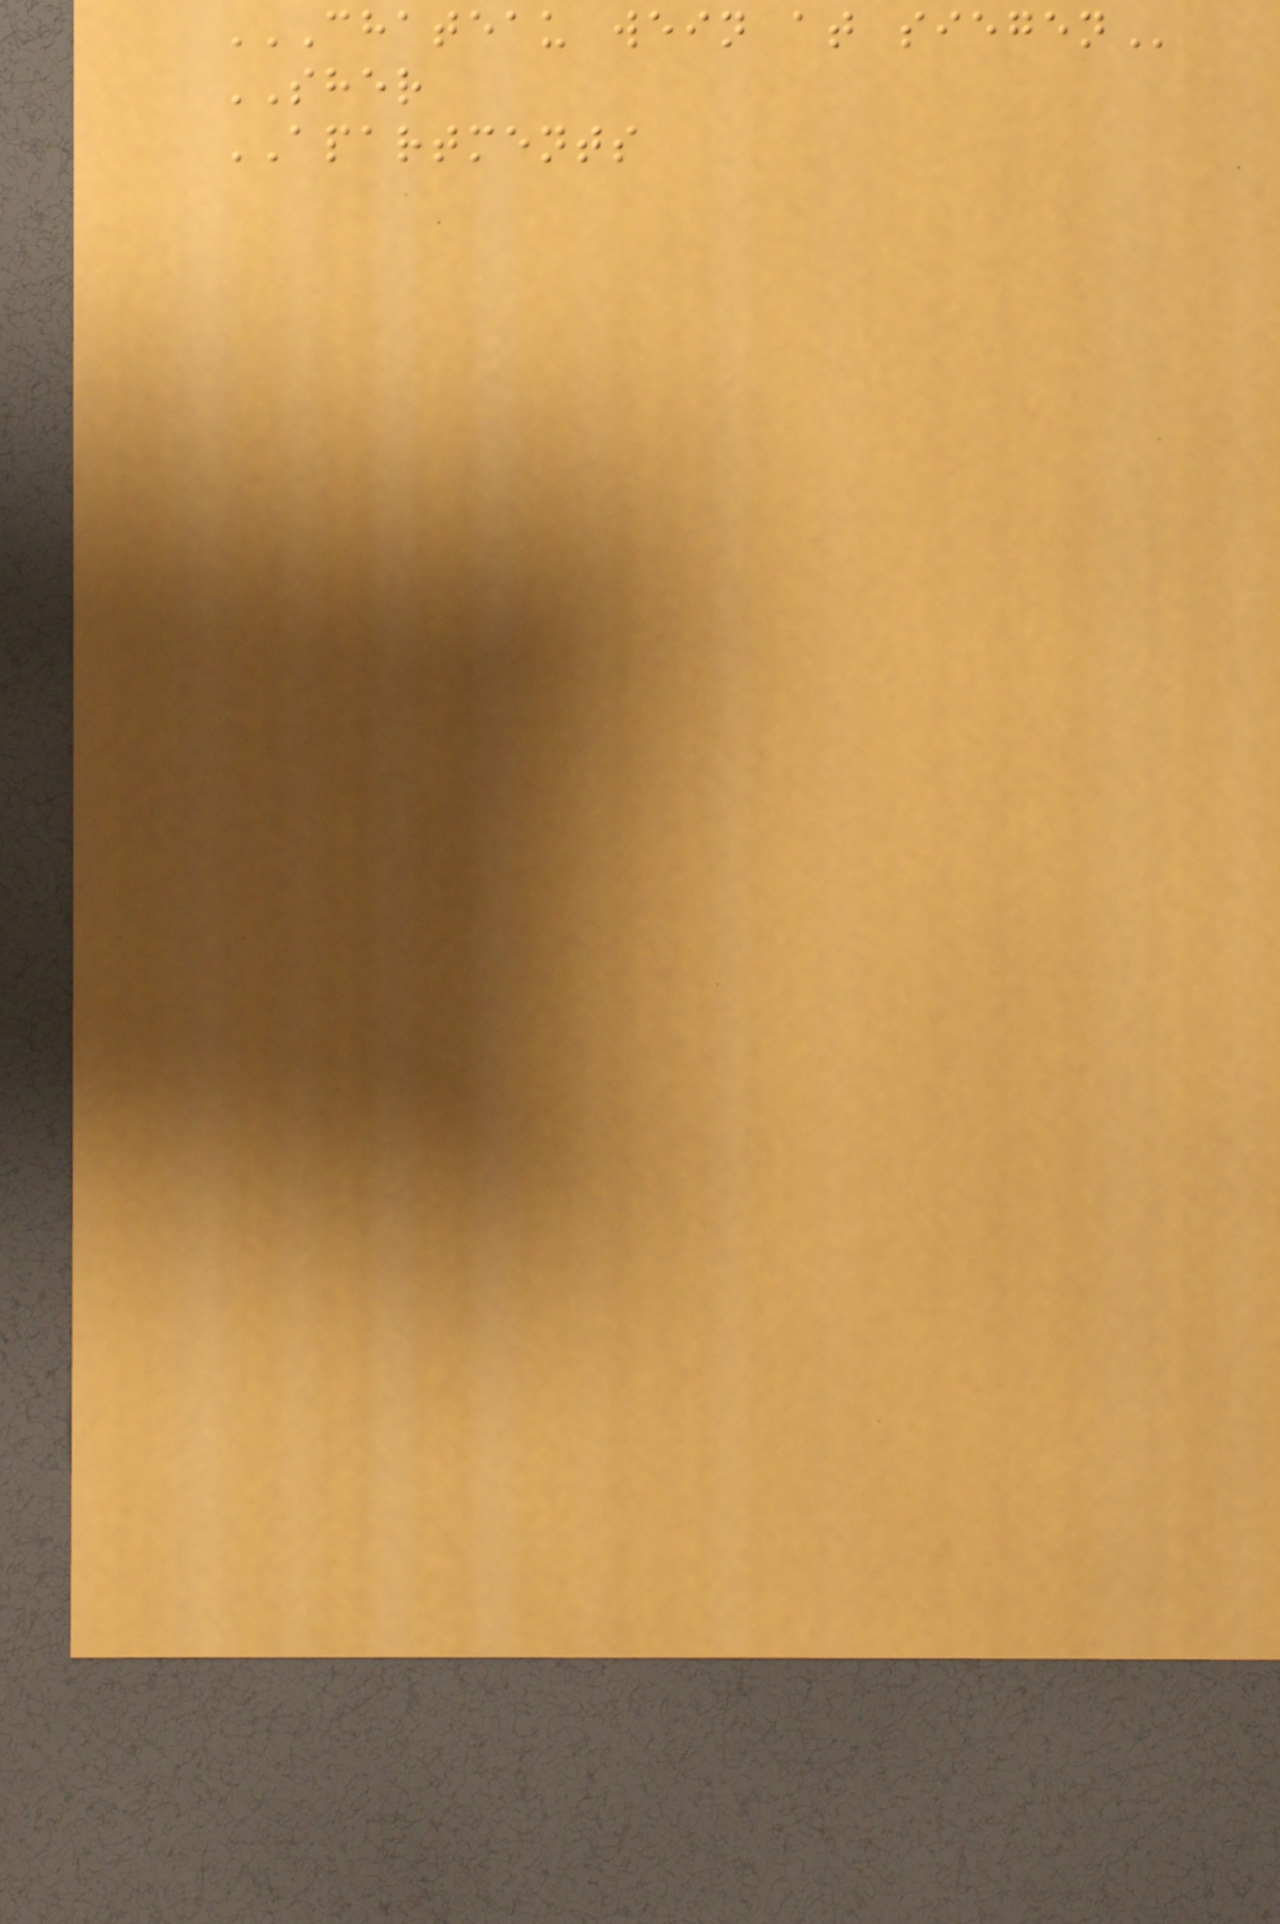CHATEAU WEIN AT SIEGEN
SHER
APARTMENTS
